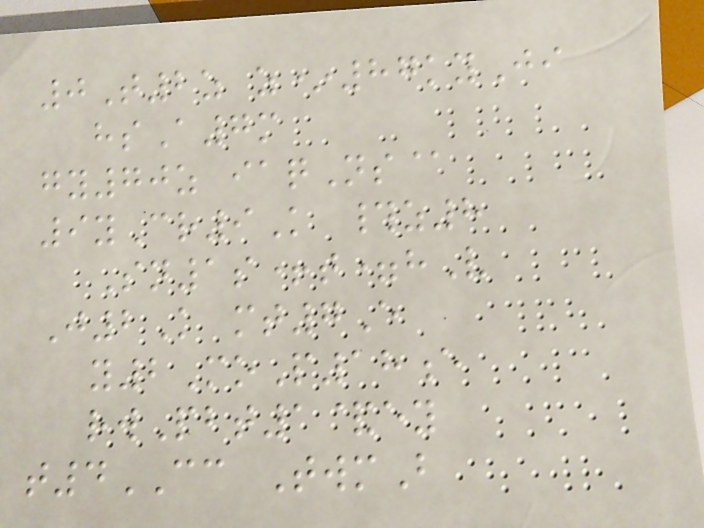0T2z z*87kyJi
hsA7m
gy70z iaqNs@
9yCr9K #z8
Sn1s+t=hV
J2K mt7E
y2MoP18e
rwPbt1&ey
t4CC TwmB
